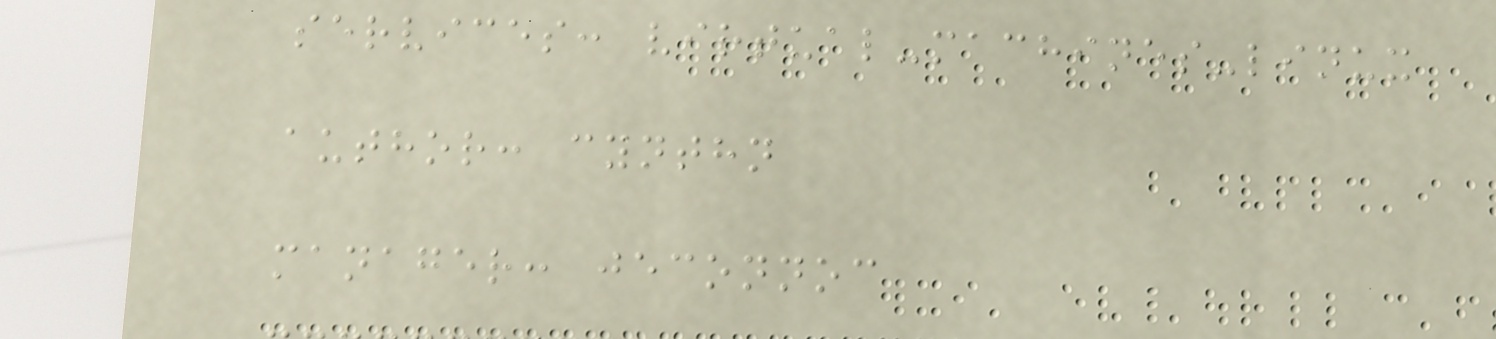services: virtual-machines-linux
author: cynthn
manager: jeconnoc
